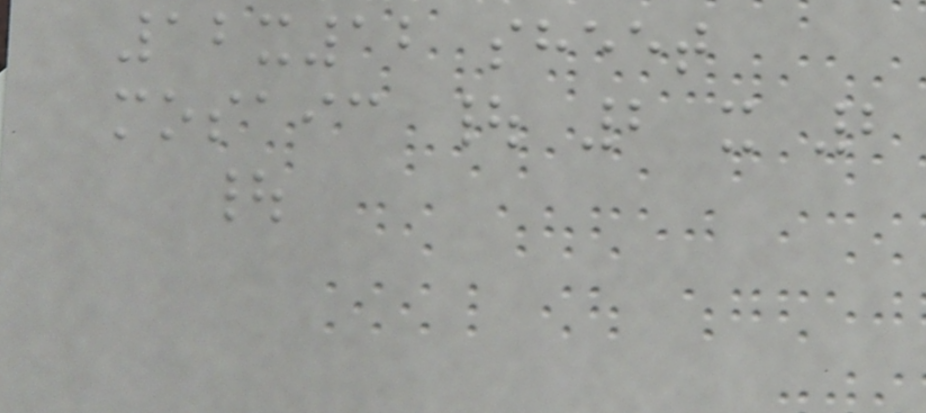12x12 sheet
mosaic | 2 x 2
|
